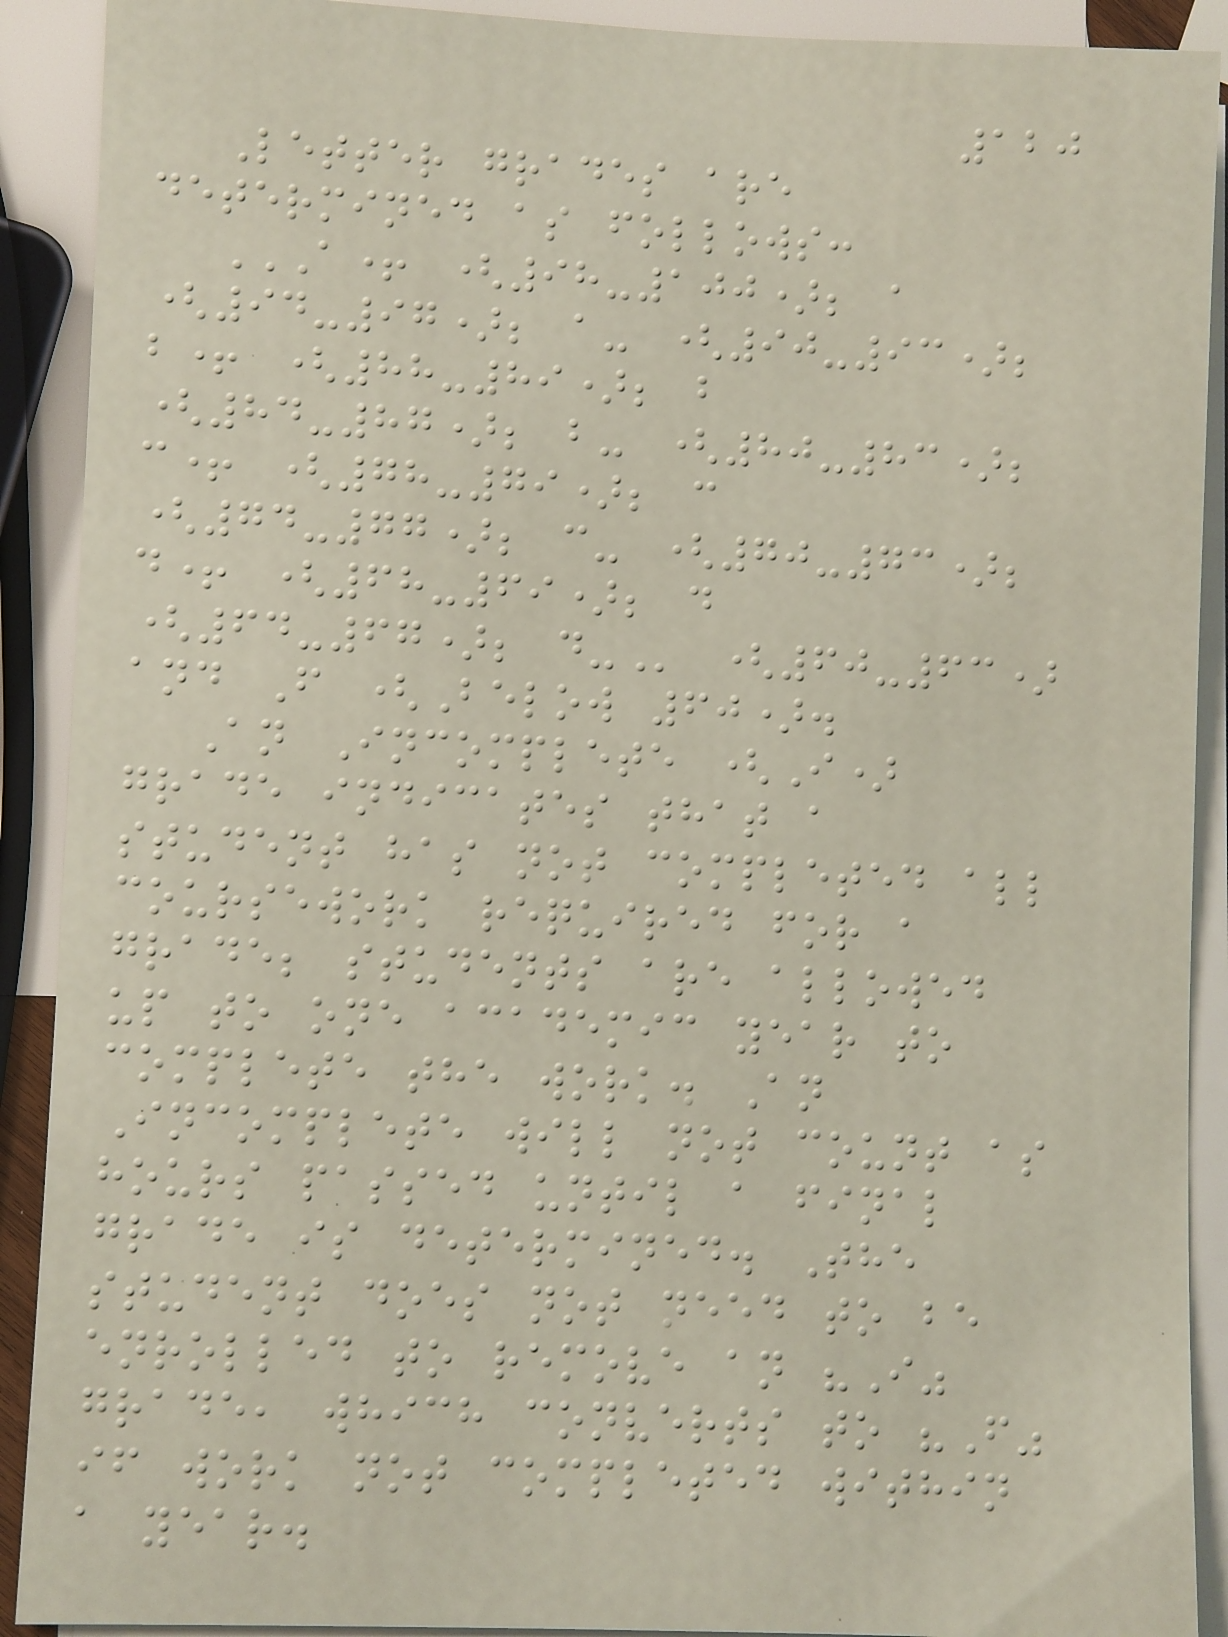120
Letter grades are
determined as follows:
A+ (98-100); A
(94-97); A- (90-93);
B+ (88-89); B
(84-87); B- (80-83);
C+ (78-79); C
(74-77); C- (70-73);
D+ (68-69); D
(64-67); D- (60-63)
and F (Below 60).
An Incomplete (I)
grade indicates that a
student has not completed all
coursework required for a
grade; students are allowed
up to one academic year to
complete the work. An
Incomplete will not count as
hours passed until a final
grade is determined. The
student does not need to be
enrolled to remove an "I"
grade, which converts to "F"
if work not completed within
a year.
